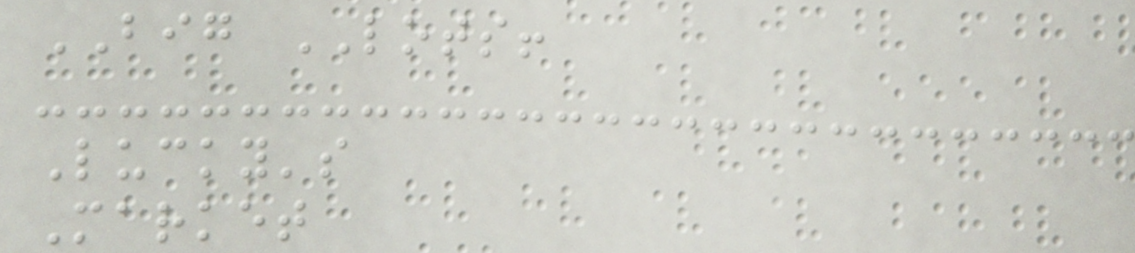BIG LOTS!
Lucky's
Market
